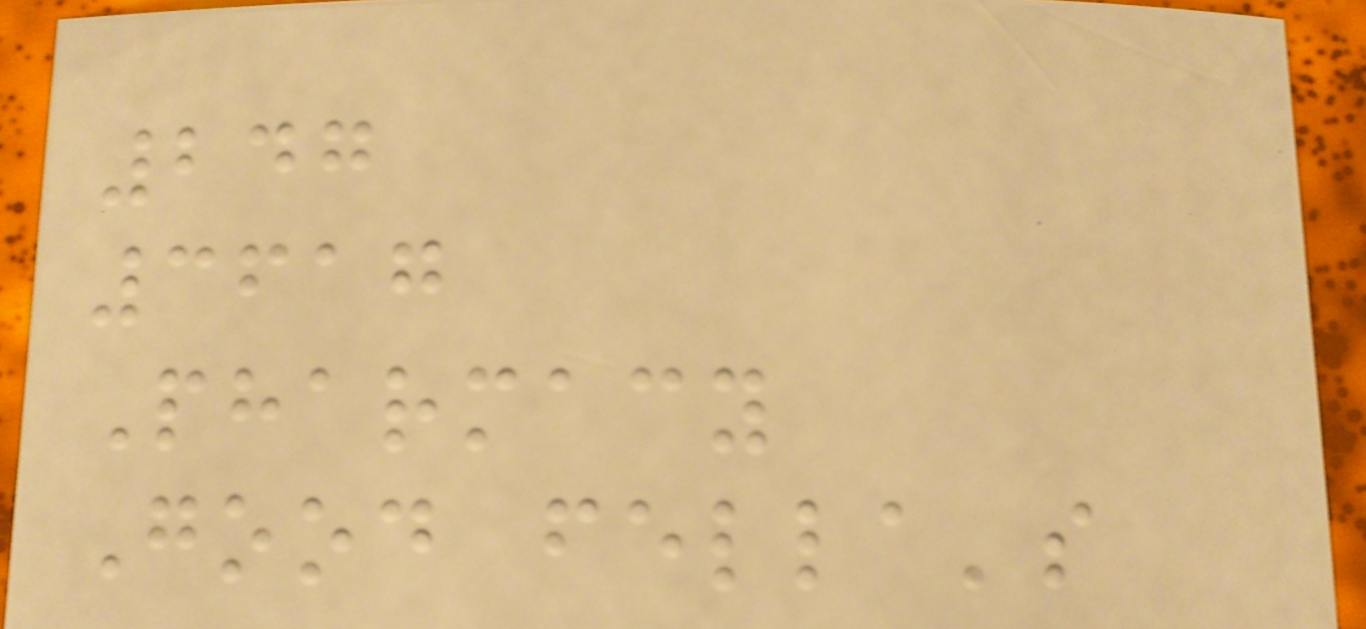247
3617
Pharmacy
Good fella's
